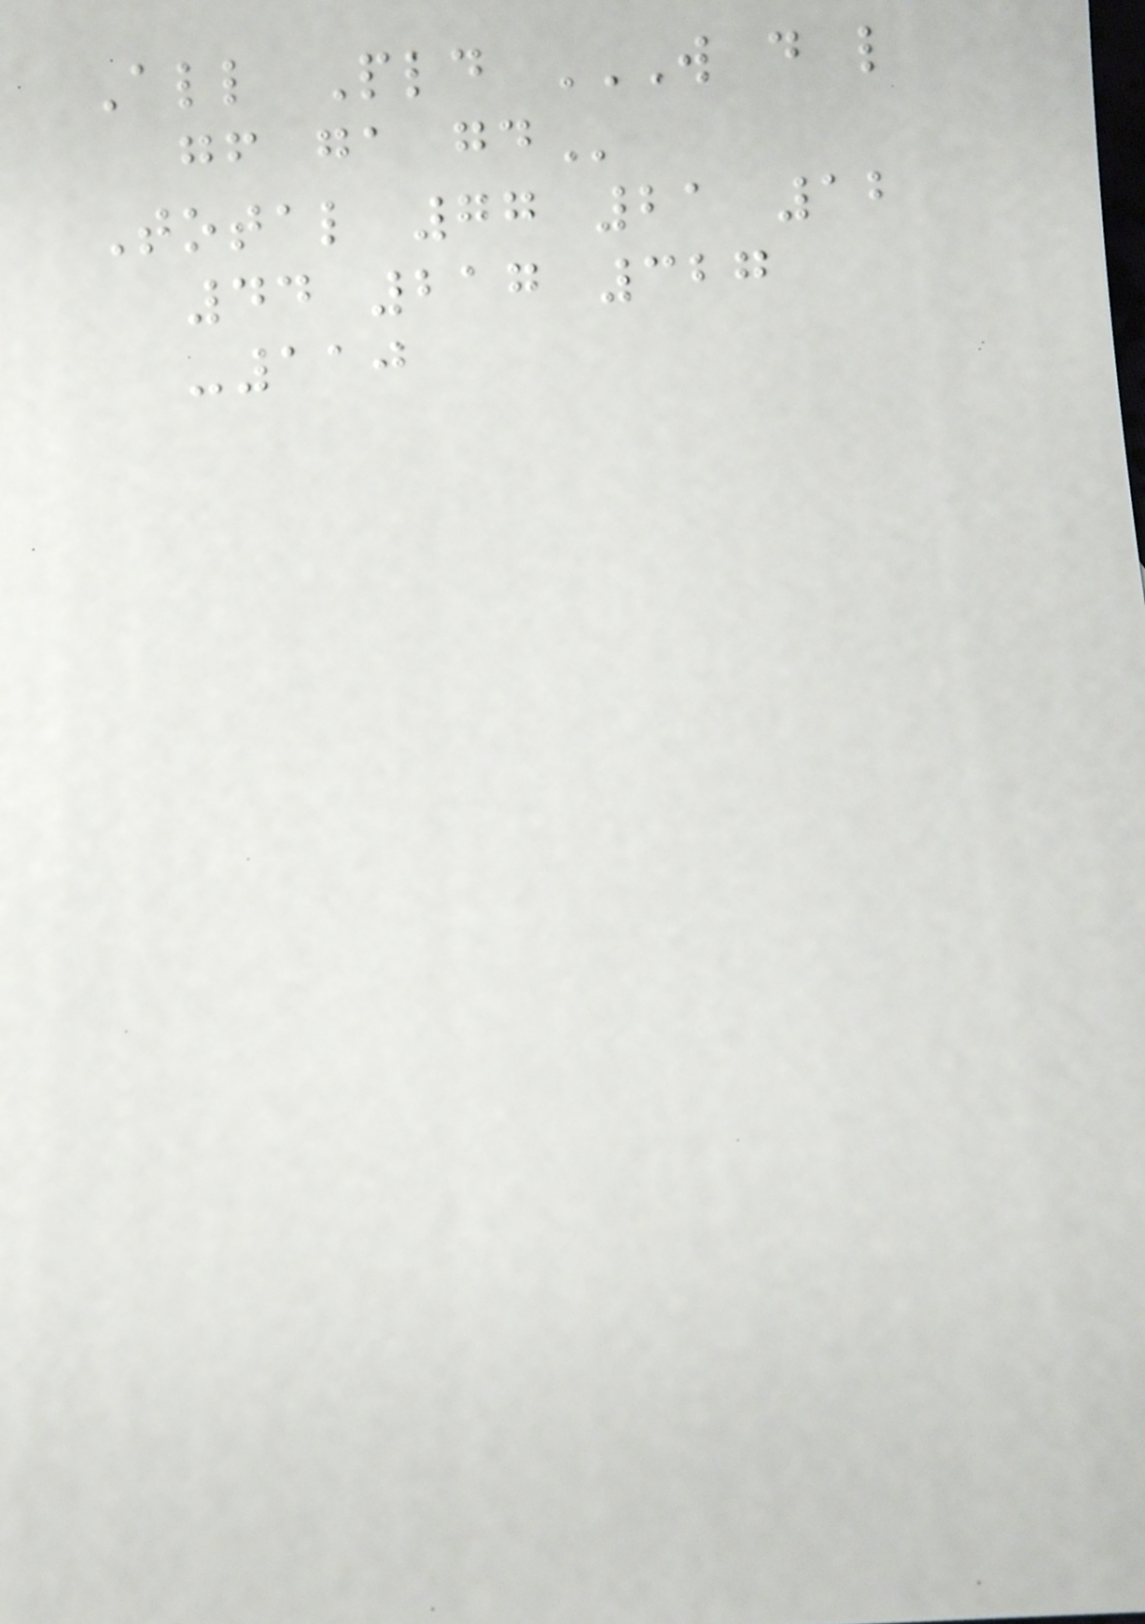All Pld W D L
GF GA GD
Total 77 21 12
44 217 327
-110
